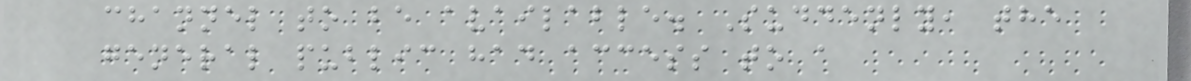channel to be available. Suddenly, the
general public had access to a
